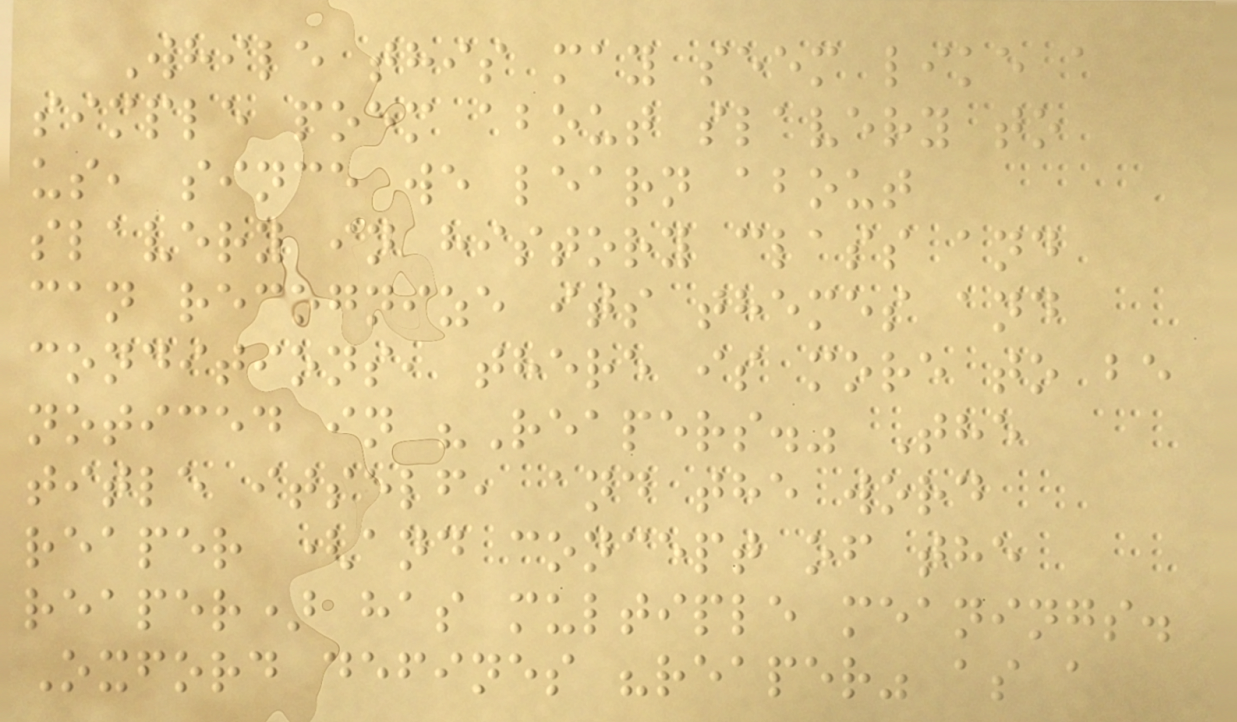While this may seem like a
simple poem about slavery to
us, since we learn about
slavery in history class and
can recognize its themes and
conditions, there is more to be
noticed in "Reapers." The
title itself, and the word
reaper (and concept of the
reaper) has multiple meanings.
Oxford defines "reaper" as a
